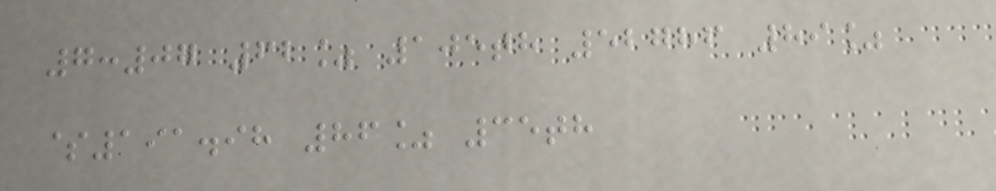7:07 62% 105th 52786 89%
$191.98 86% 35th
